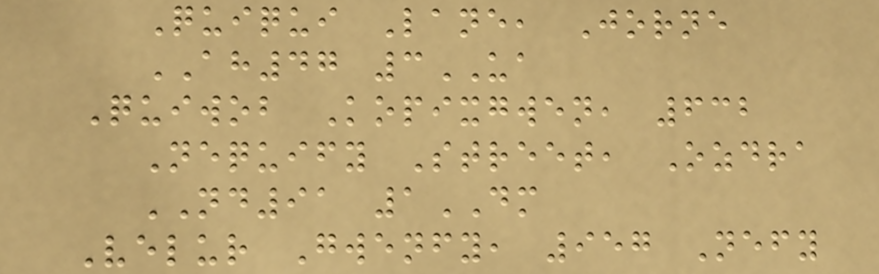Quiqui Lane, Jorne
AH47 3UA
Quiwob Kopixgwen, 632
Nequify Street, Ozdra
ND91 1DM
Velur Gwenfy, 957 Nefy
